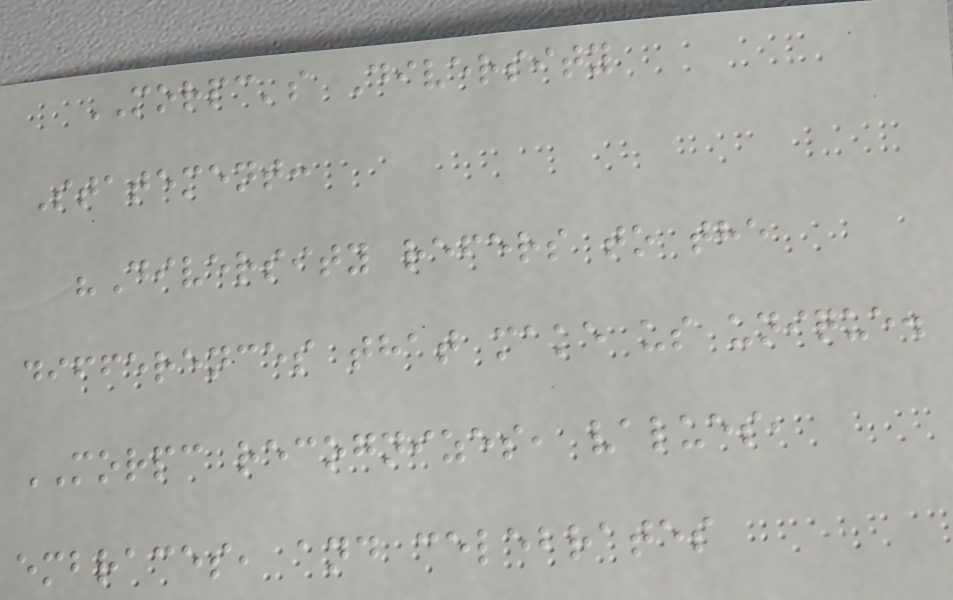MORPC's Diversity
Statement:
"Diversity refers to the
differences that make us unique.
MORPC recognizes, values,
embraces, and celebrates
